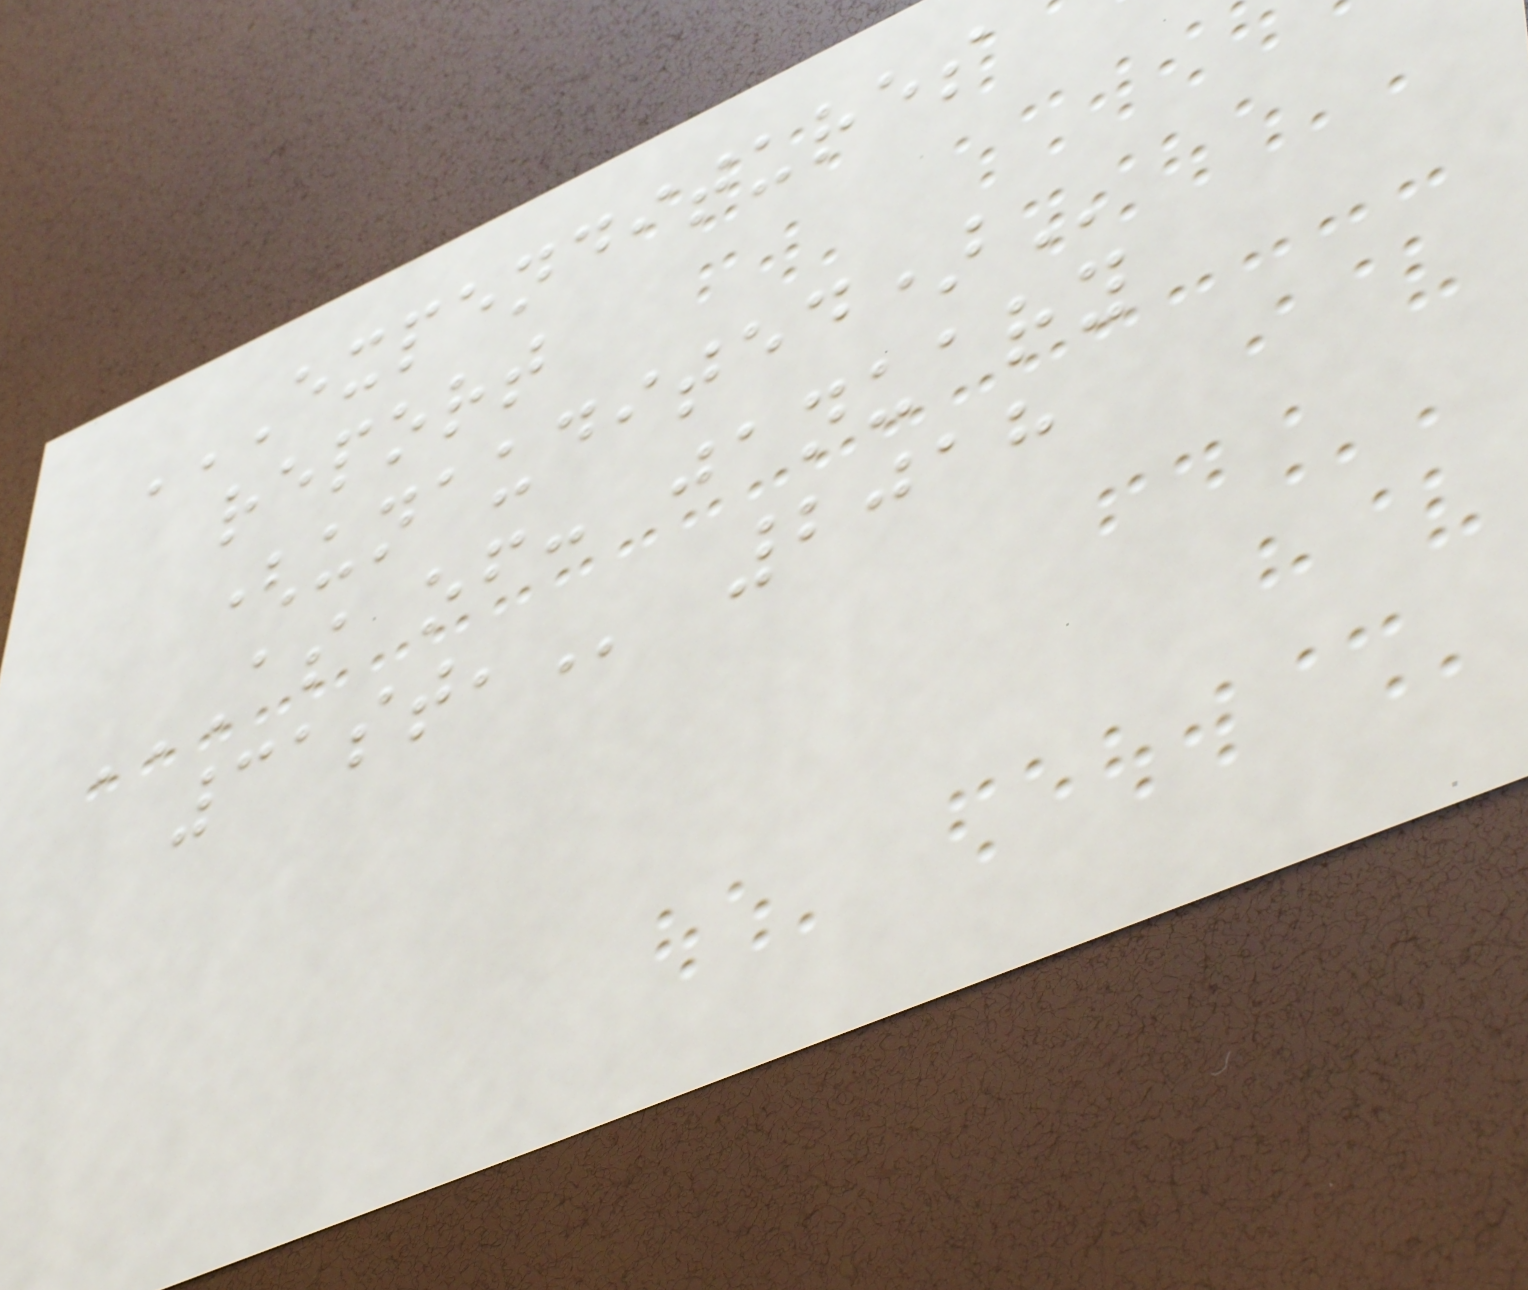EXPENDITURES
REPORT
(UNAUDITED)
AS OF: JANUARY
31ST, 2018
